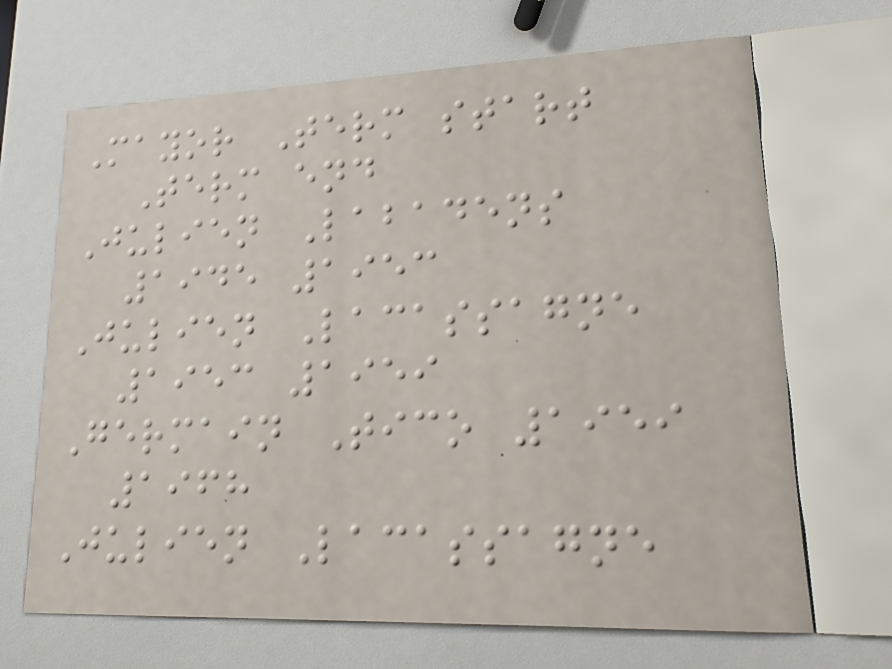Mayor Term start
Term end
Julien Labadens
1945 1953
Julien Lacassagne
1953 1959
Germain Tico 1959
1968
Julien Lacassagne
